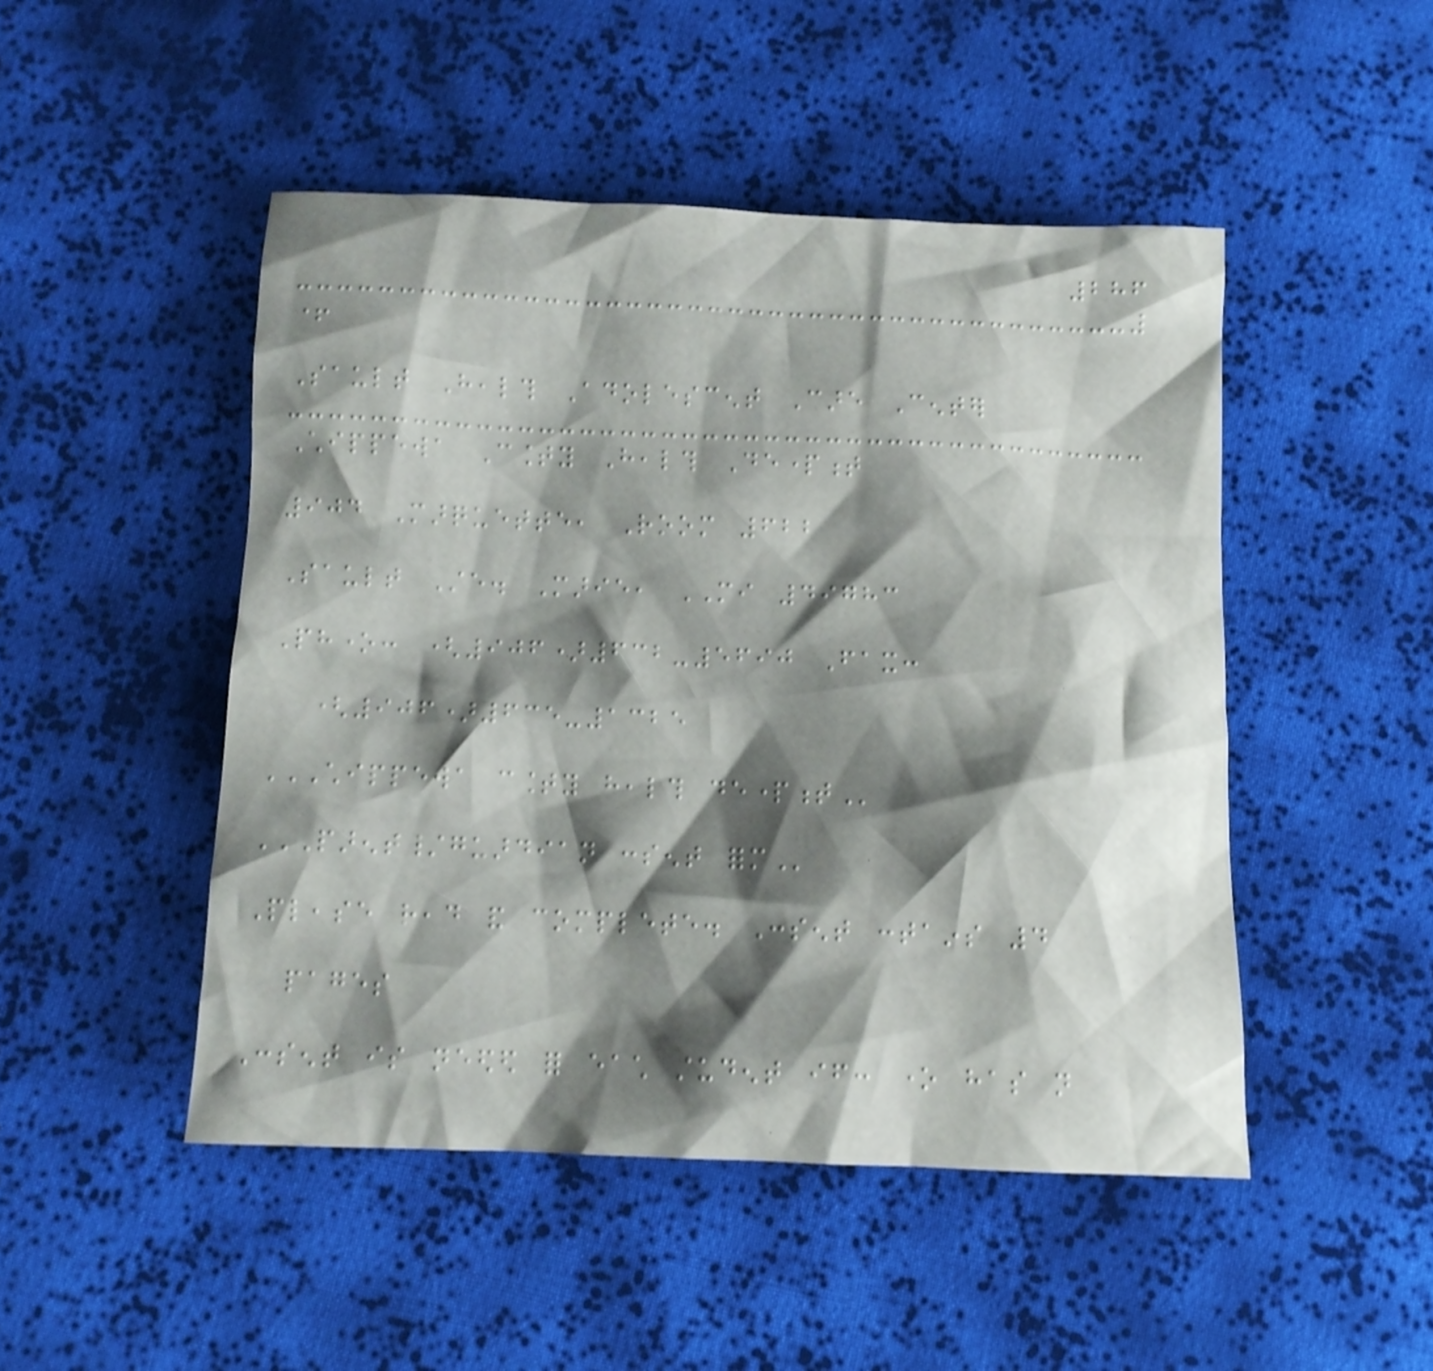286
+
Sault Health Adolescent Care Center
Chippewa County Health Department
904 Marquette, Room 622
Sault Ste. Marie, MI 49783
Phone: (906)632-5690 Fax:
(906)635-1325
CHIPPEWA COUNTY HEALTH DEPARTMENT
PARENT/GUARDIAN CONSENT FORM
Please read and complete. Consent contains 4
pages
Consent is needed for each student if: one has not
